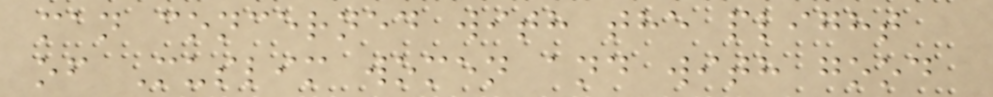man concerned with the plight
of Muslim women and with good
